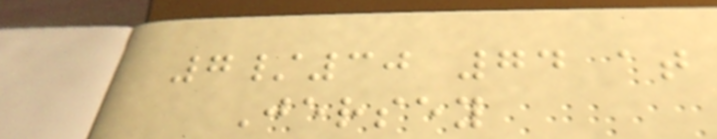7/30 74 at
Jersey
